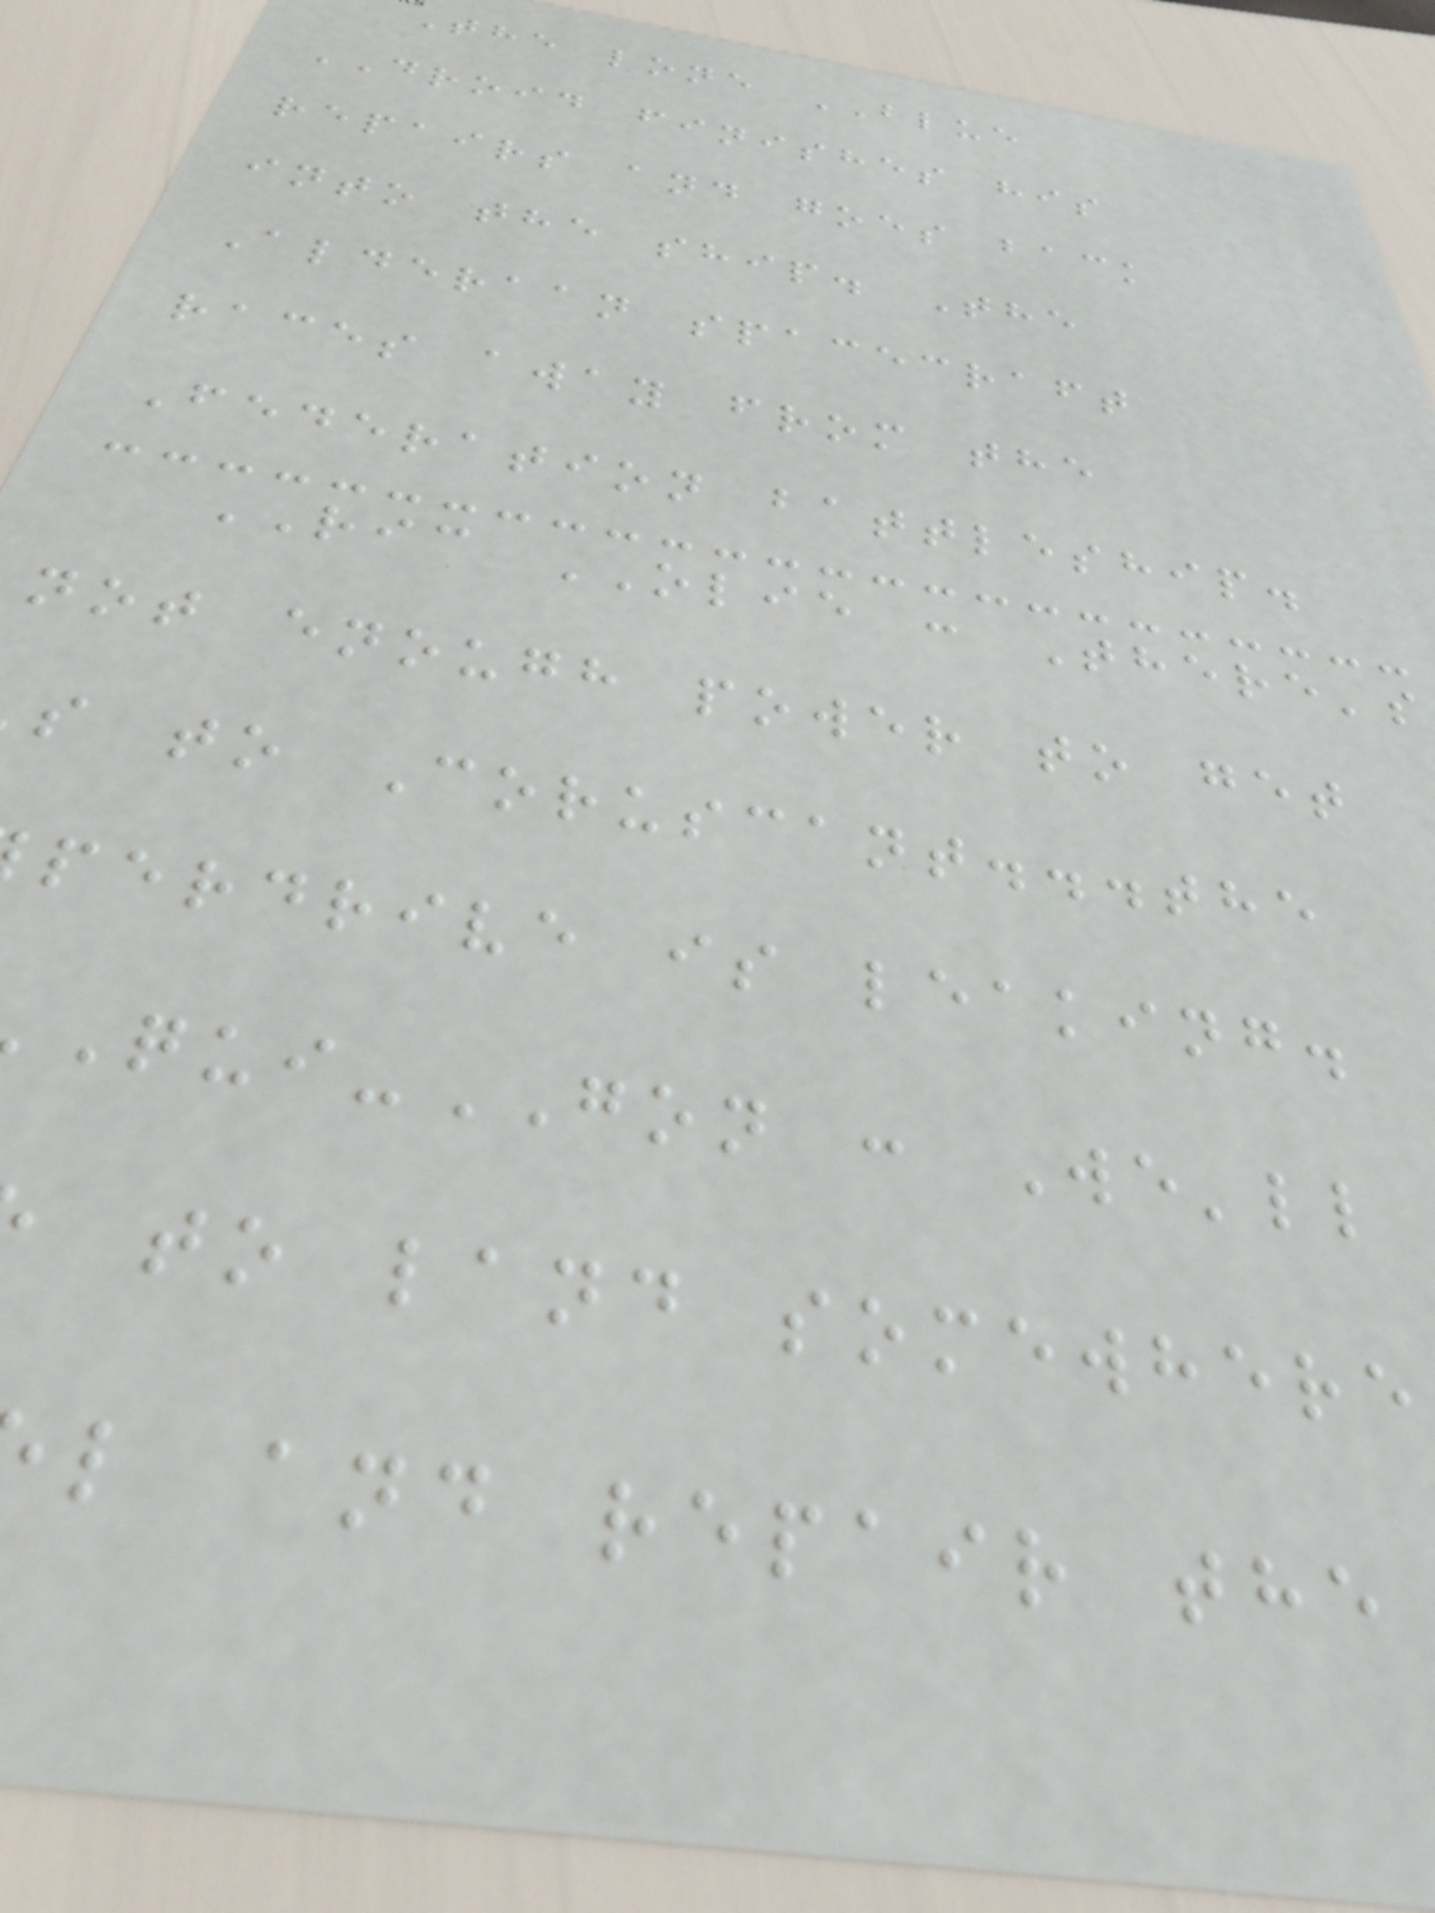The lone BLUE
DROID finishes his
repairs and goes back
into the ship. The
Alderaan spacecraft
races away from the
Federation battleship.
RIC OLIE : There's
not enough power to get
s to Coruscant...the
perdrive is leaking.
-GON : We'll
to land somewhere
l and repair the
